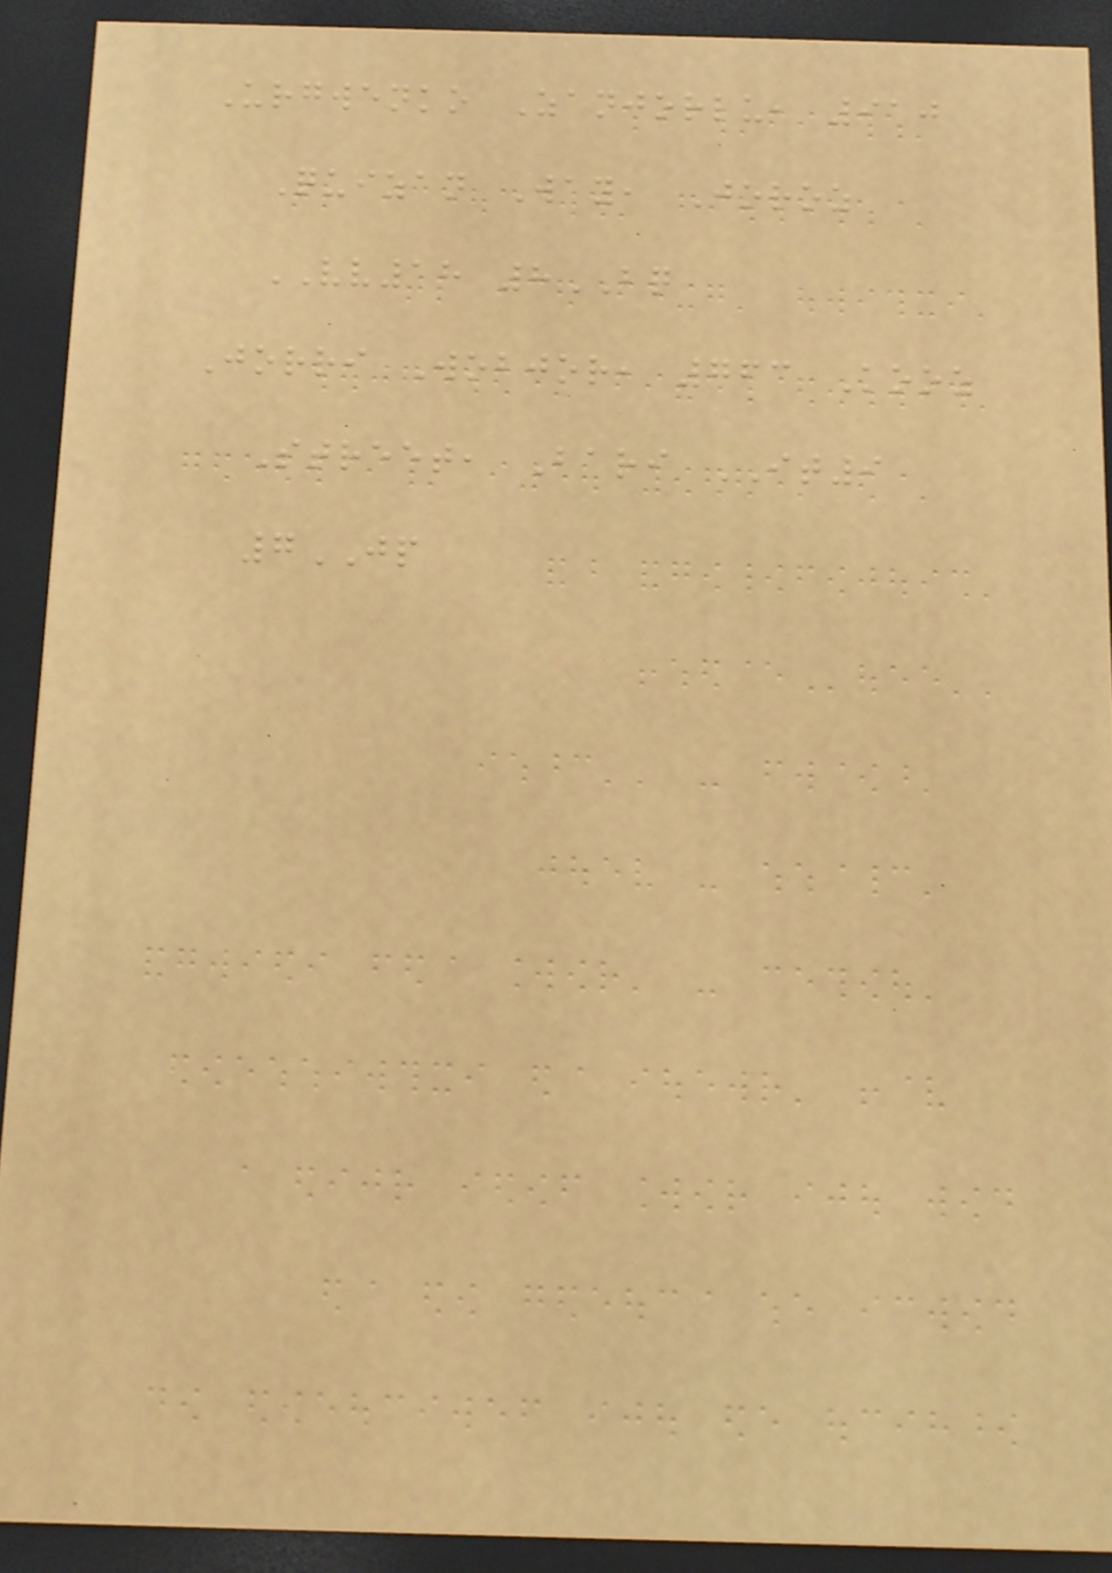Urgwenko Zanjorlu, 910
Quizan Way, Joroz
VV18 8BQ
Jorri Wobjor, 763 Kooz
Street, Bari IT9
7JP
